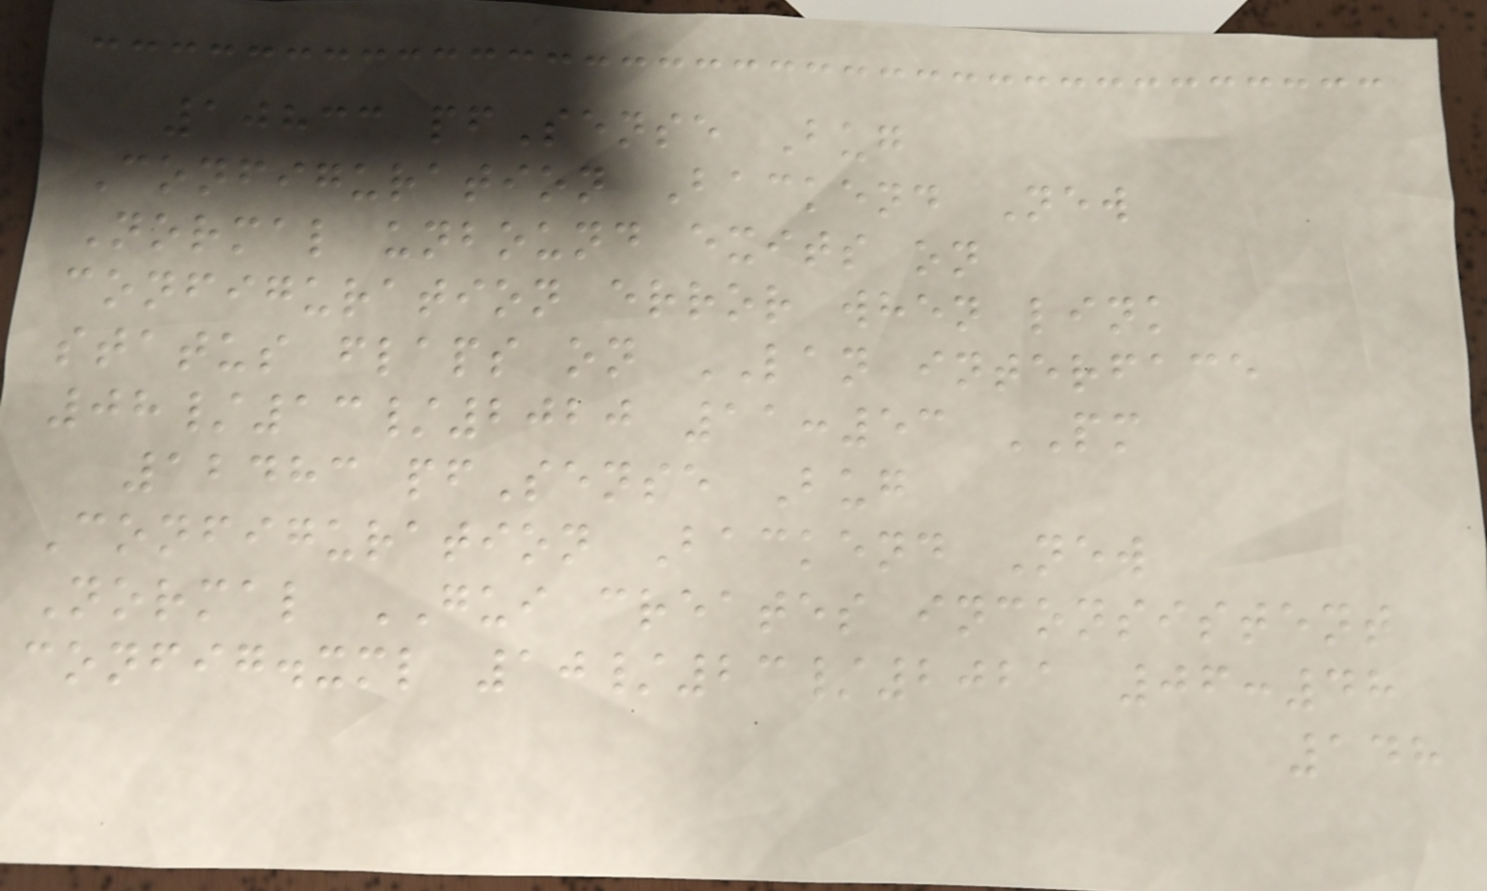10833 pfSense Bug
Configuration Backend New
Normal unbound exits on
configuration error when link
status flaps on LAN interface
08/13/2020 11:53 PM
12483 pfSense Bug
Configuration Backend New
Normal GUI creates inconsistent
config.xml 10/23/2021 06:48
148
